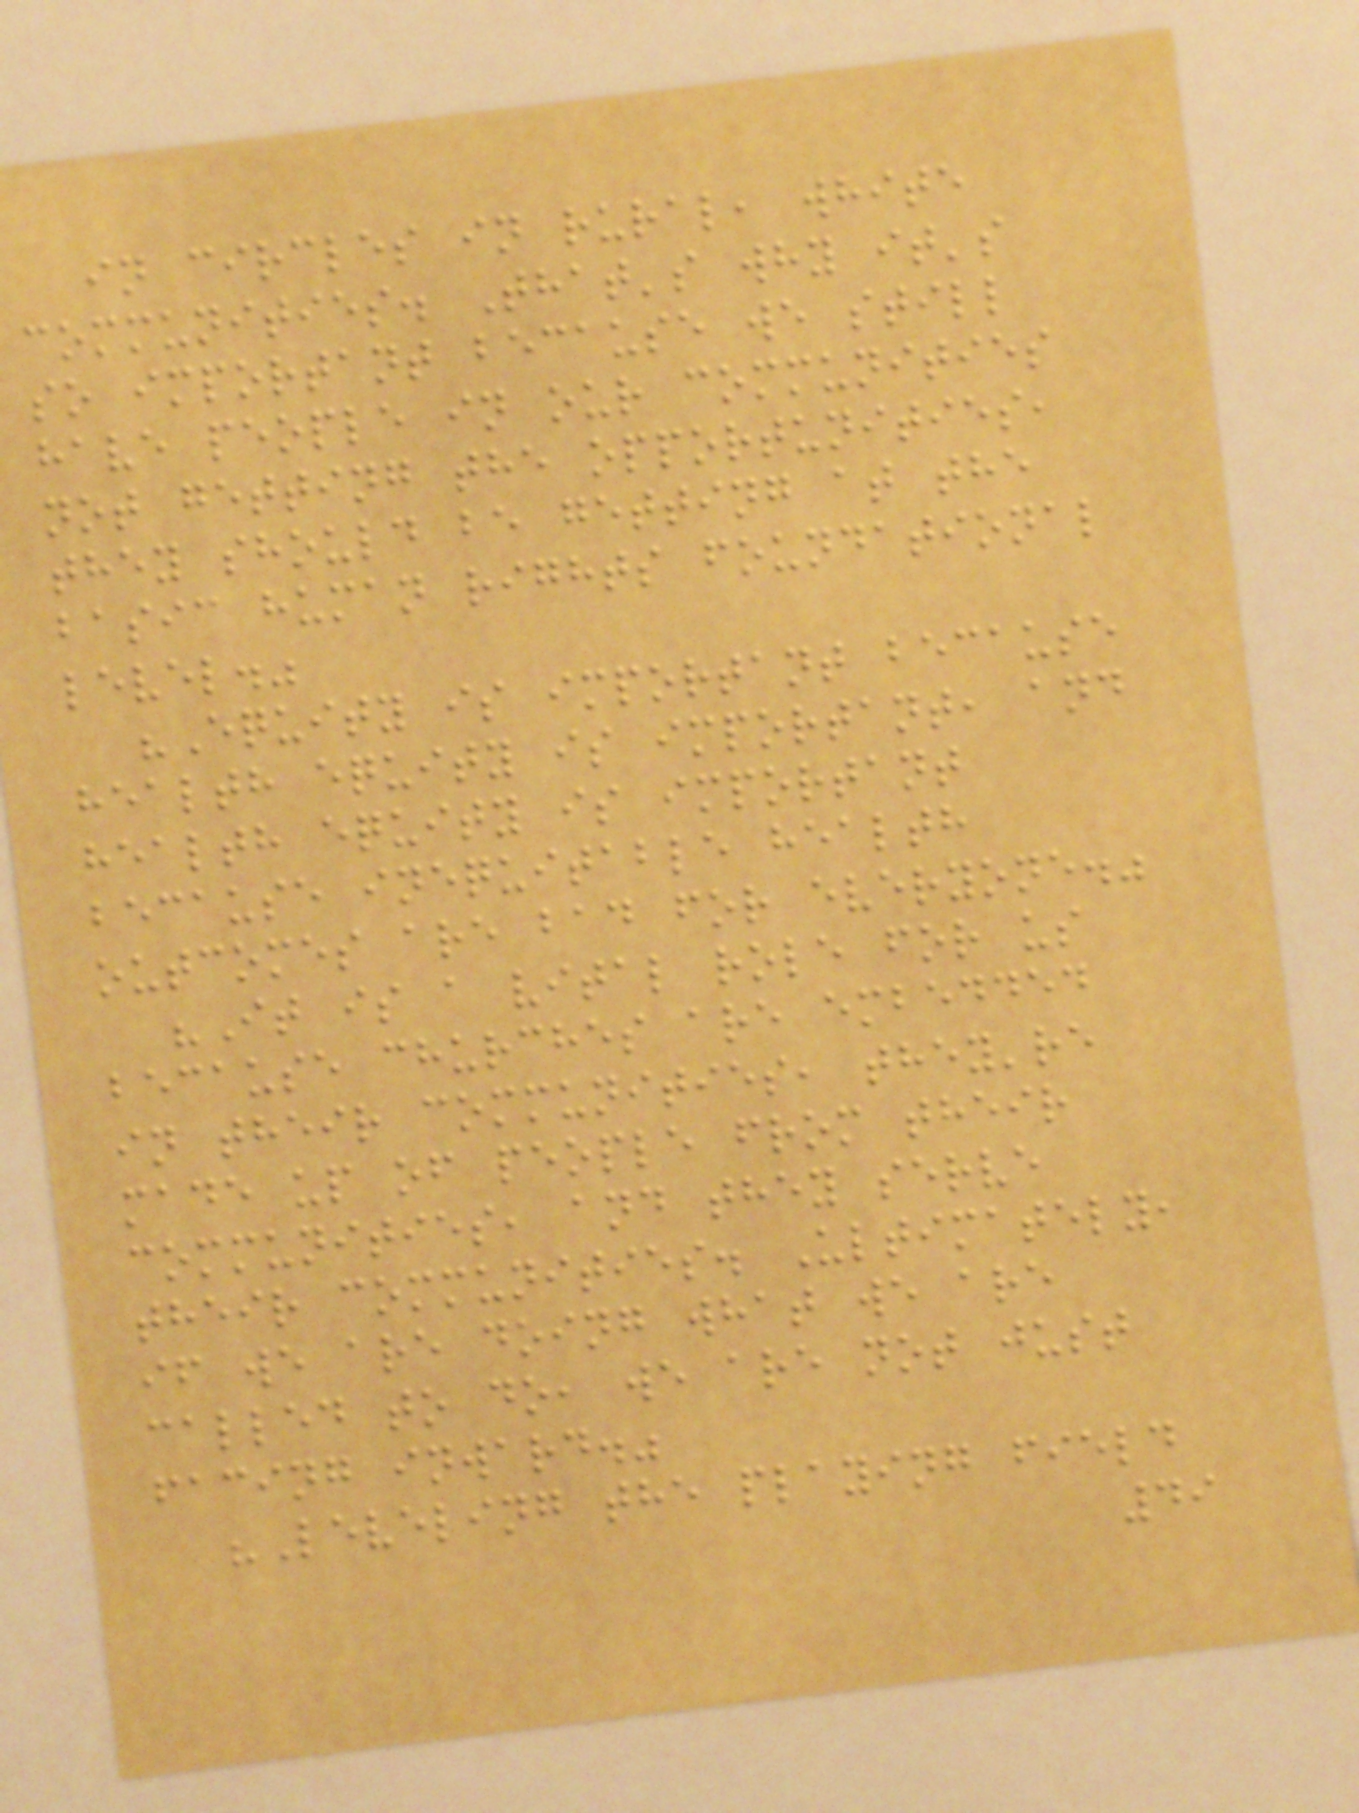in circles in rural, white
communities. That's why it's
so important because we still
have people in our communities
not getting the opportunities,
they should be getting at the
basic human rights foundational
level."
"Equity is important because
health equity is important, and
health equity is important
because inequitable health
outcomes are bad for everyone."
"It is a vital role for us
because churches are embedded
in their communities, they're
made up of people from their
communities, and they serve
their communities. Ultimately,
if we are doing what we are
called to do, we are not just
facing inward."
"Leveling the playing field
49
